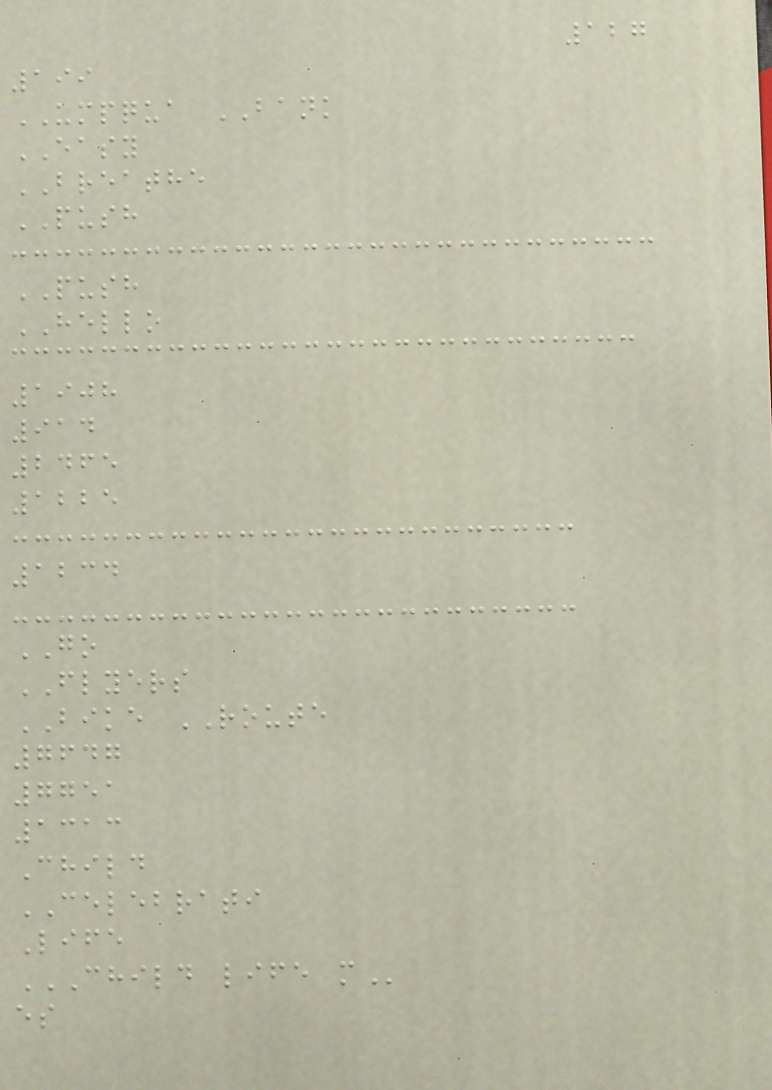127
199
UMPQUA BANK
EASY
BREATHE
PUSH
PUSH
HELLO
1908
914
2465
1225
1234
GO
FLYERS
BIKE ROUTE
7647
7751
1313
Child
CELEBRATI
Life
CHILD LIFE M
es
